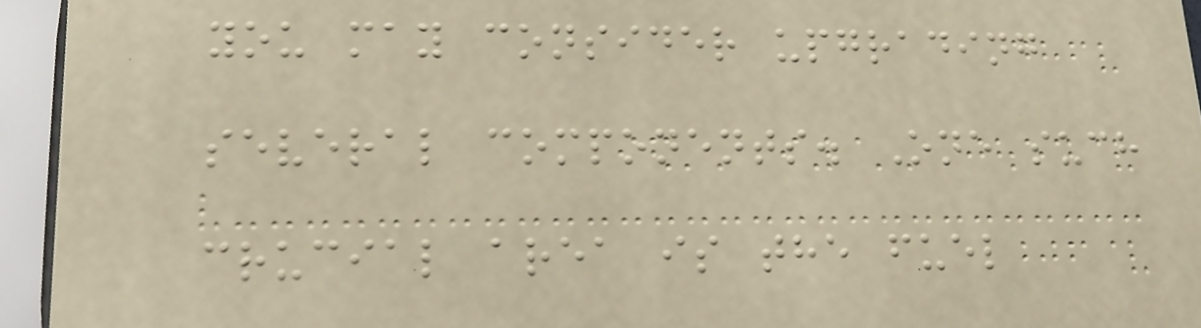you may consider upgrading
several components. One such
crucial area is the fuel
